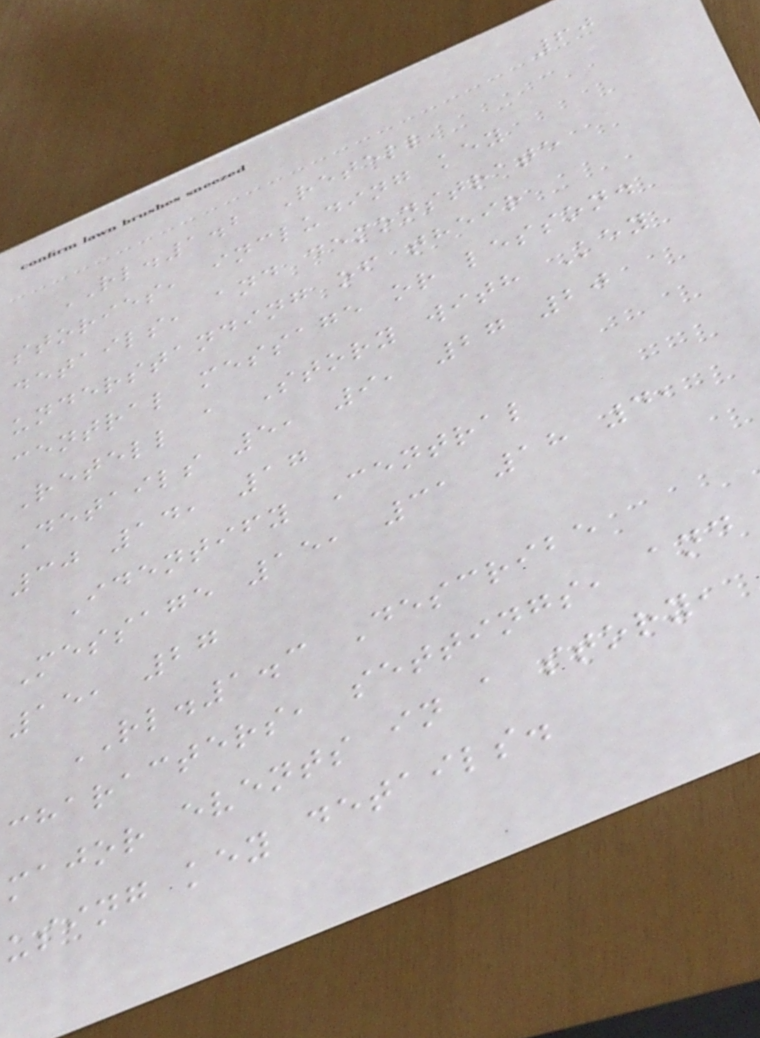60
RL.1.2 Retell
stories, including key
details, and demonstrate
understanding of their
central message or lesson.
Retell a Story with Key
Details 5, 9, 27 20
30 14, 17
Identify Central
Message 15, 31 18 4,
15, 27
RL.1.3 Describe
characters, settings, and
major events in a story,
using key details.
